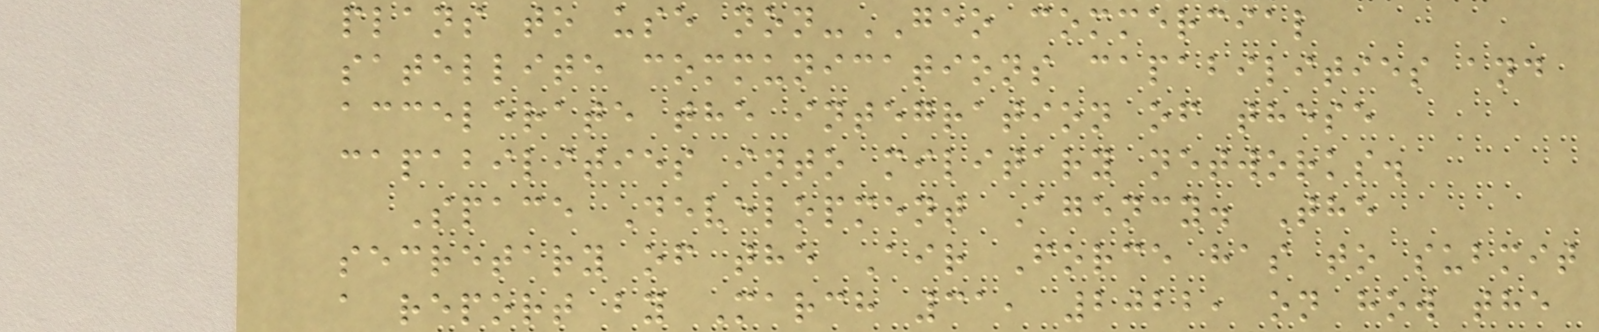plans to use non-GEO commercial
satellite communications capabilities and
accelerate the integration of these
capabilities into military networks.
Space Development Agency. The
secretary of the Air Force has to submit
a report by March 31, 2022, on how the
